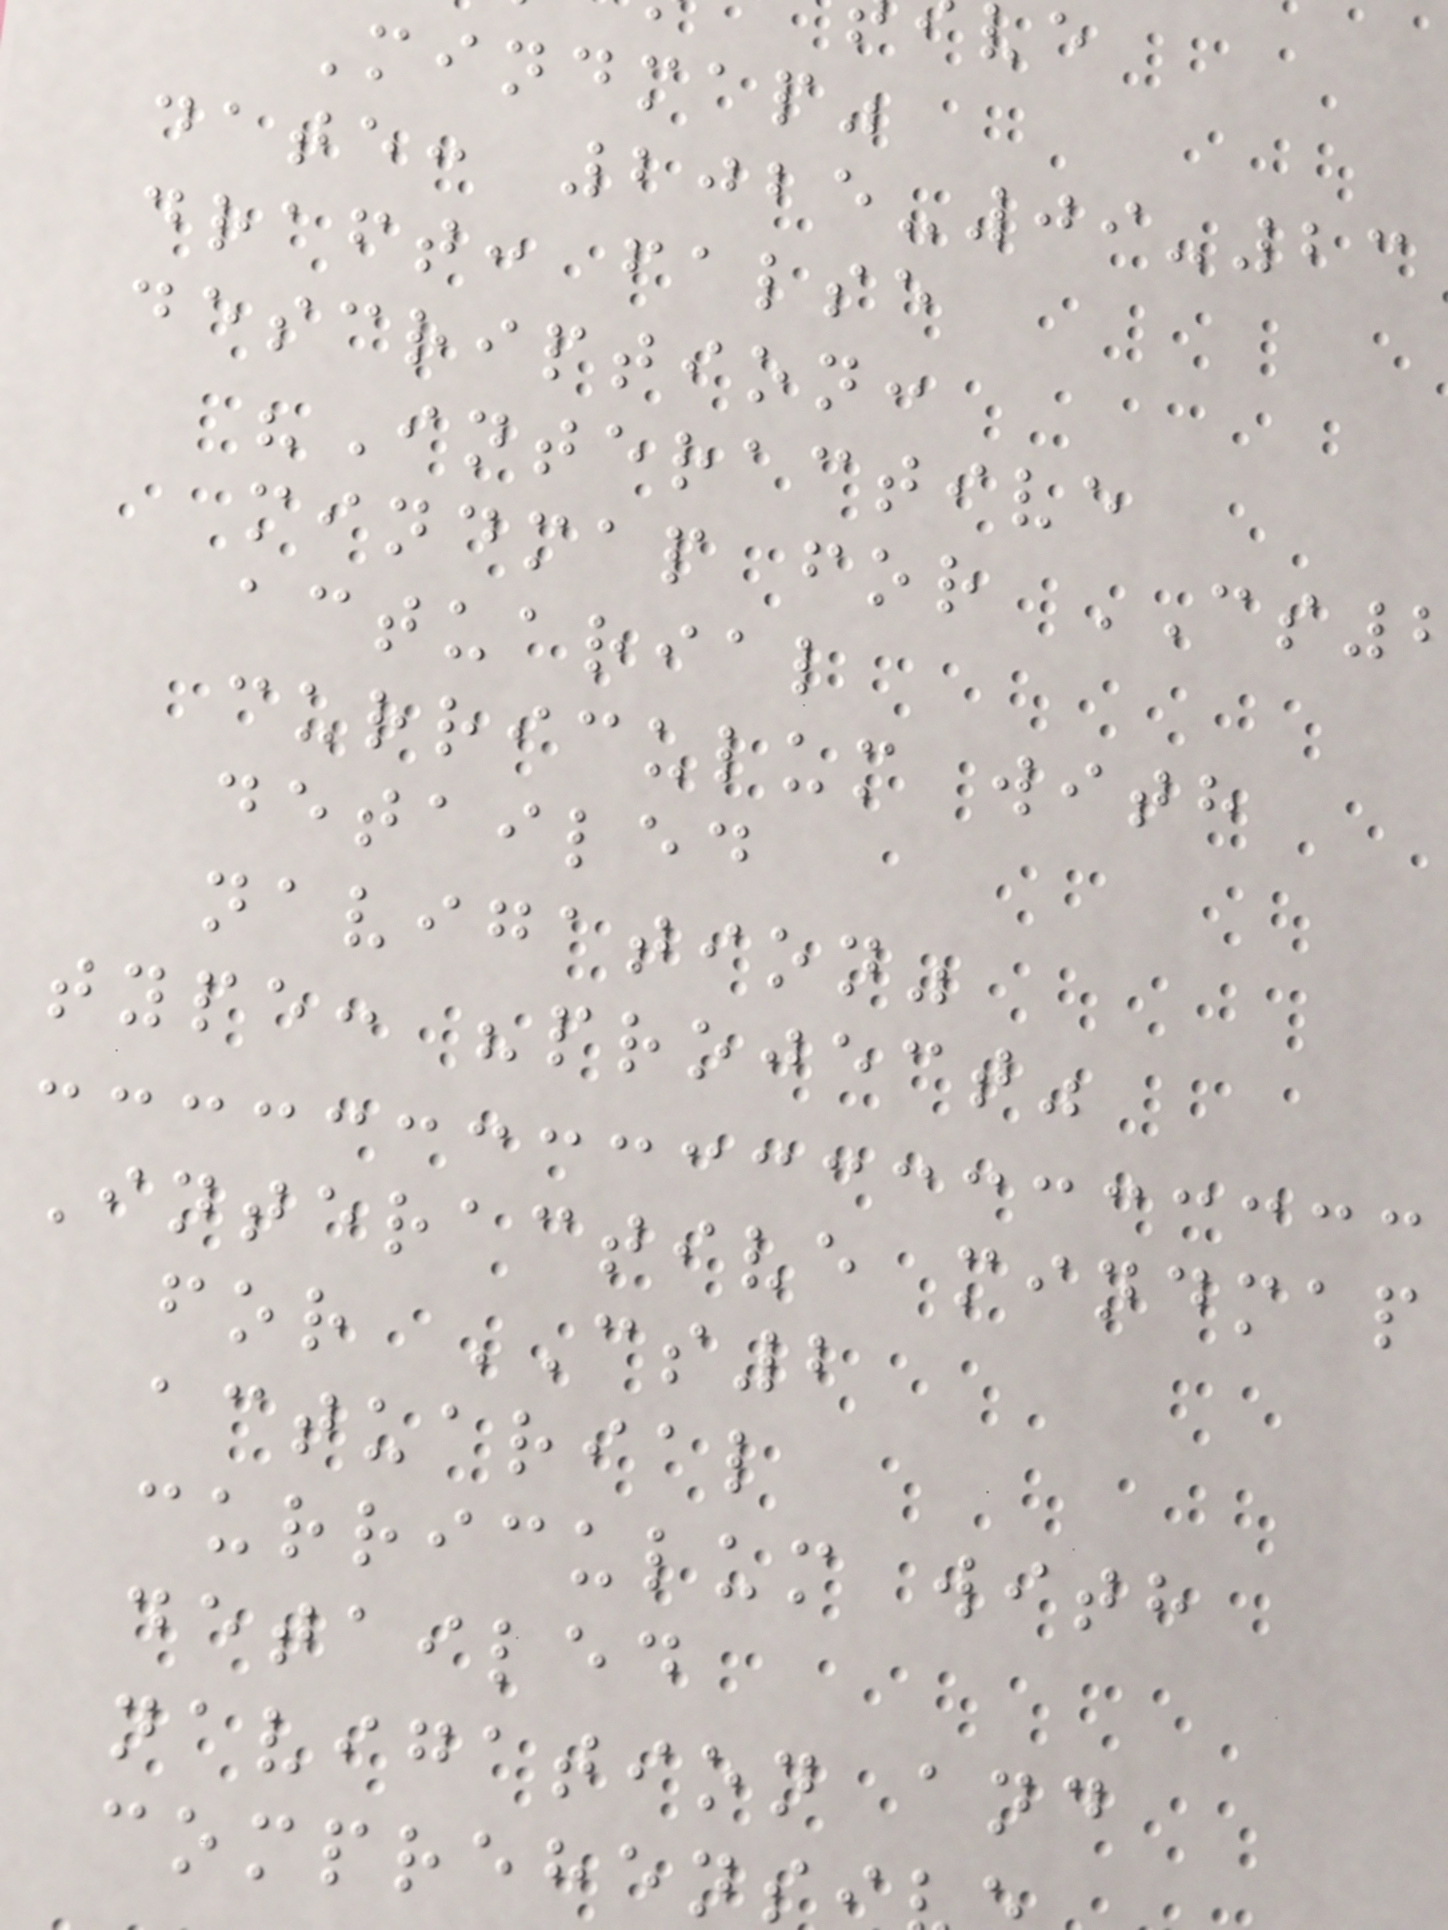Mindmap"
date: 2025-09-23
draft: false
description:
"Interactive
mindmap for CS
actuarial
curriculum with
detailed
navigation"
type: "project"
Interactive mindmap
for CS2
actuarial
curriculum with
detailed
navigation and
comprehens
